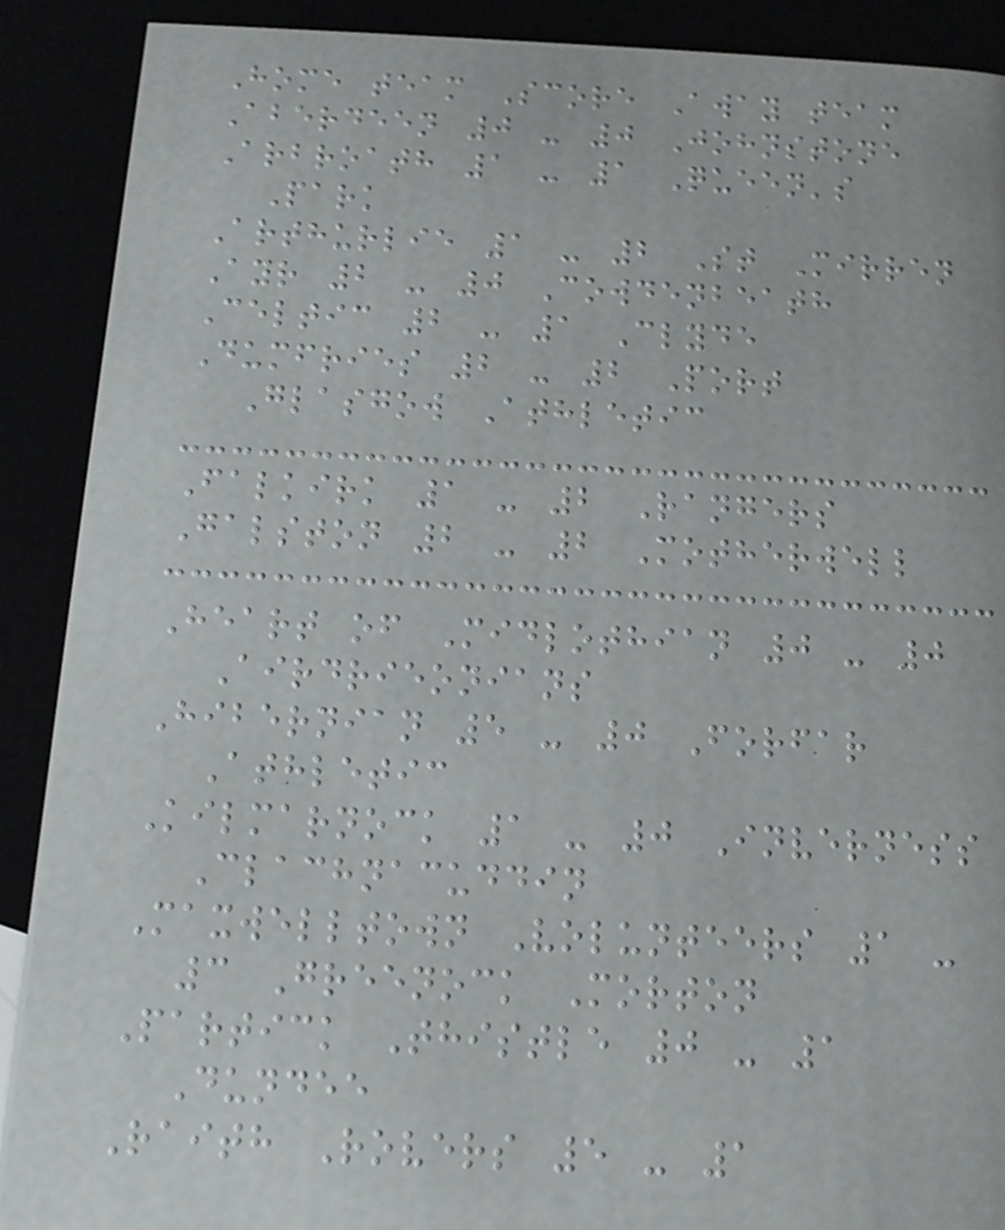Home team Score Away team
Aberdeen 0 - 0 Johnstone
Arbroath 1 - 1 Queen's
Park
Arthurlie 1 - 2 St Mirren
Ayr 2 - 0 Cowdenbeath
Celtic 2 - 1 Clyde
Dumfries 2 - 2 Port
Glasgow Athletic
Falkirk 1 - 2 Rangers
Galston 2 - 2 Motherwell
Heart of Midlothian 0 - 0
Airdrieonians
Hibernian 5 - 0 Forfar
Athletic
Kilmarnock 1 - 0 Inverness
Clachnacuddin
Maxwelltown Volunteers 1 -
3 Greenock Morton
Partick Thistle 0 - 1
Dundee
Raith Rovers 5 - 1
